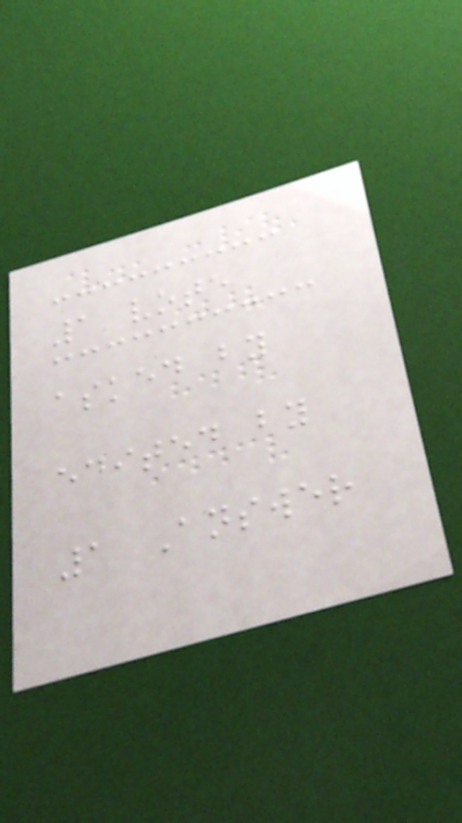1 vote
asked by
edited by
1 Answer
